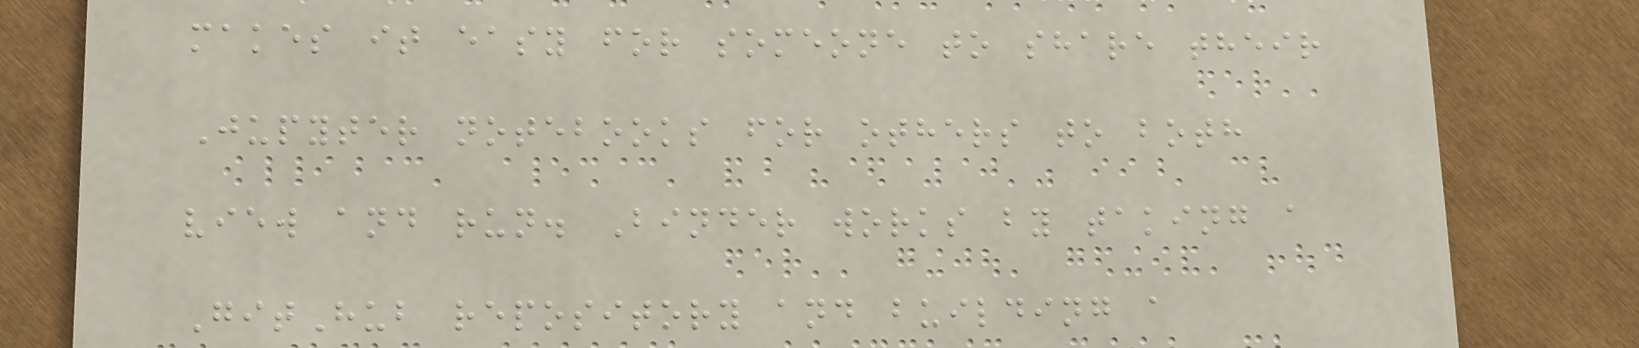makes it easy for someone to share their
Jupyter notebooks for others to both
view and run. Binder works by taking a
GitHub repository and building a
